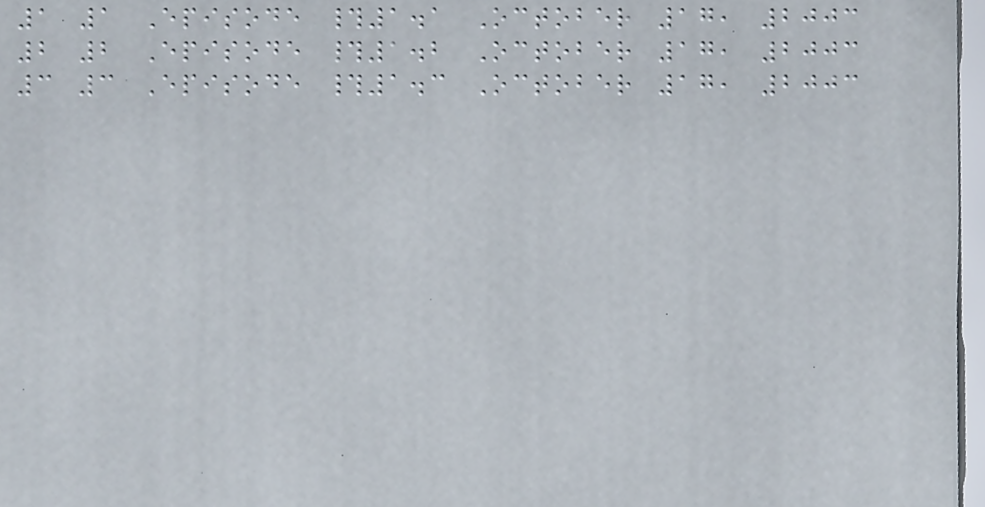1 1 Episode #1.1 October 17, 2003
2 2 Episode #1.2 October 17, 2003
3 3 Episode #1.3 October 17, 2003
